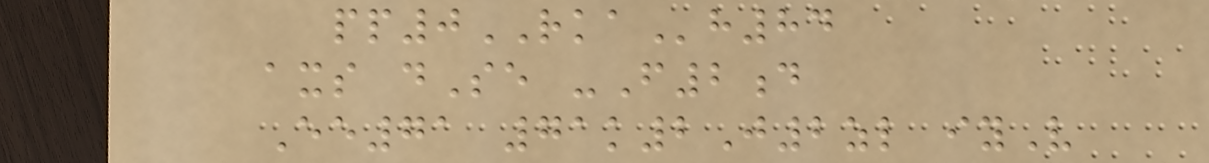pp0RKAh84
axs dSe -F2d
Ee71 71k2J2zl iyV
